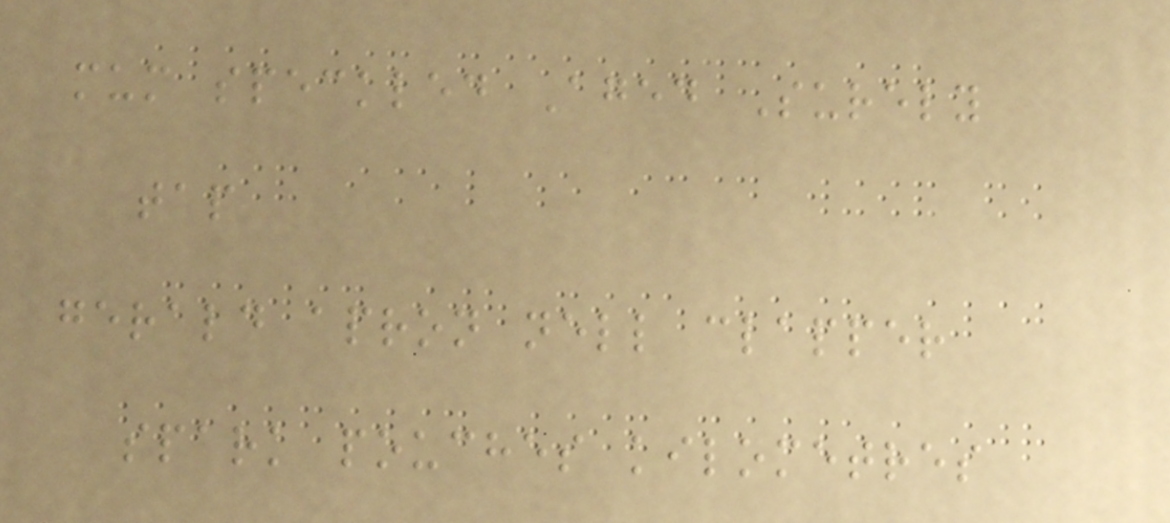mum speckled Aged Surely
tap
gerald apron nell clapper
spark pouches kilometres
